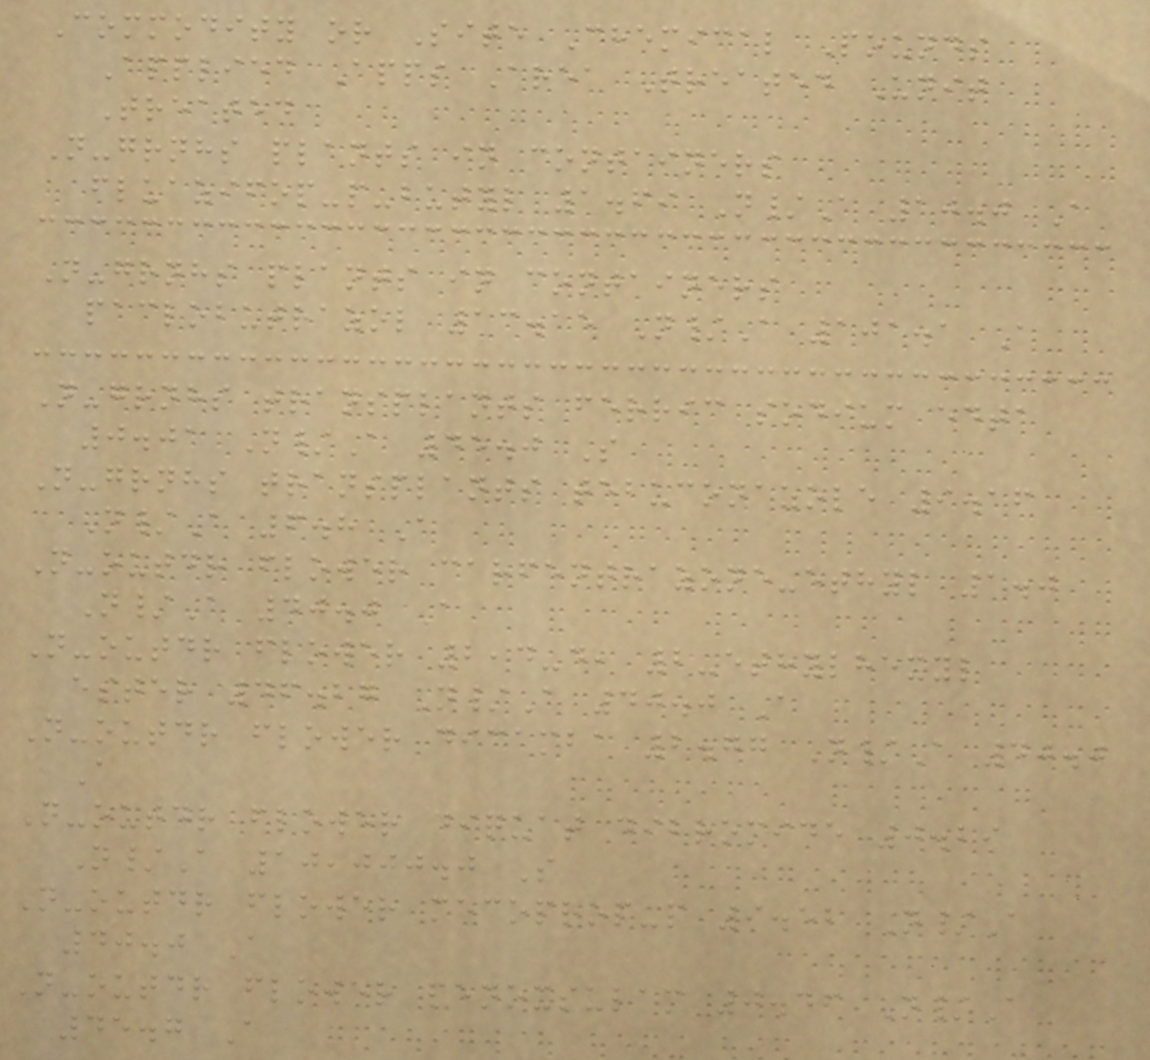Commodity or Site Chemical Pounds
Applied Apps Area Treated Unit
Treated
N-grnhs plants in containers
fluazifop-p-butyl 1.69 N/A 10.0 A
N-grnhs plants in containers
paclobutrazol 13.15 N/A 101.1 A
N-grnhs transplants ferric sodium edta
0.01 N/A 45.0 S
N-grnhs transplants tebuconazole 9.16
N/A 6.8 A
N-outdr flower carfentrazone-ethyl 1.0
N/A 40.0 A
N-outdr flower 2,4-d, 2-ethylhexyl
ester 46.27 N/A 40.0 A
N-outdr flower dicamba 2.77 N/A 40.0
A
N-outdr flower diquat dibromide 0.29
N/A 10,000.0 S
N-outdr flower mecoprop-p 9.52 N/A
40.0 A
N-outdr flower penoxsulam 0.46 N/A
45.7 A
